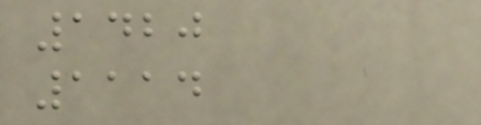1420
1114
